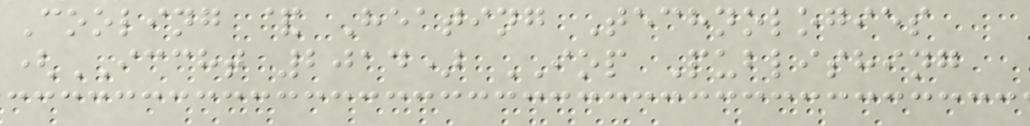Cooling & Heating Technologies
(ICCHT 2014) IOP Publishing
